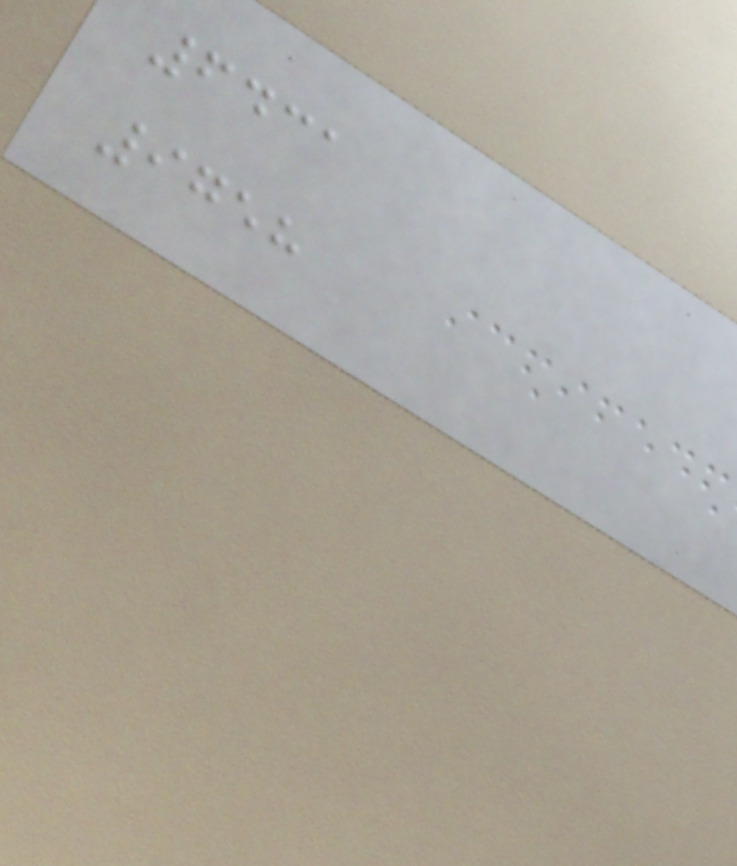6431
9758
